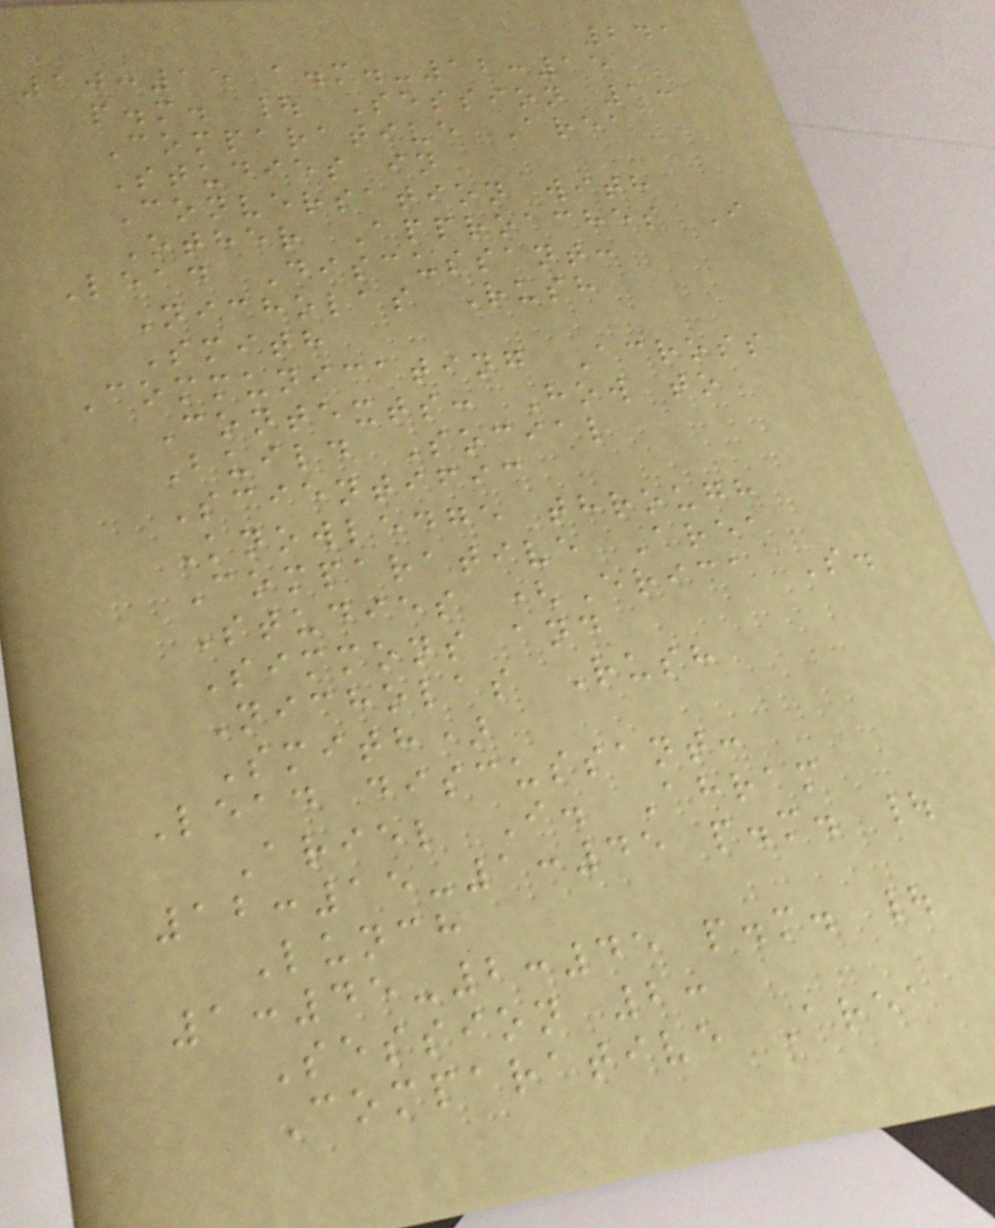241
10:15 a.m.-12:15
p.m. | Session 1:
Comparative Area
Studies in
Conversation with
Other Approaches I
Lead Discussant:
Nicholas Rush
Smith
Communicating Across
Contexts: How to
Build Social
Scientific
Knowledge through
Comparative Area
Studies (Erica S.
Simmons and
Nicholas Rush
Smith)
Lead discussant:
Ariel I. Ahram
12:15-1:45 p.m. |
Lunch
1:45-2:45 p.m. |
Session 2:
Comparative Area
